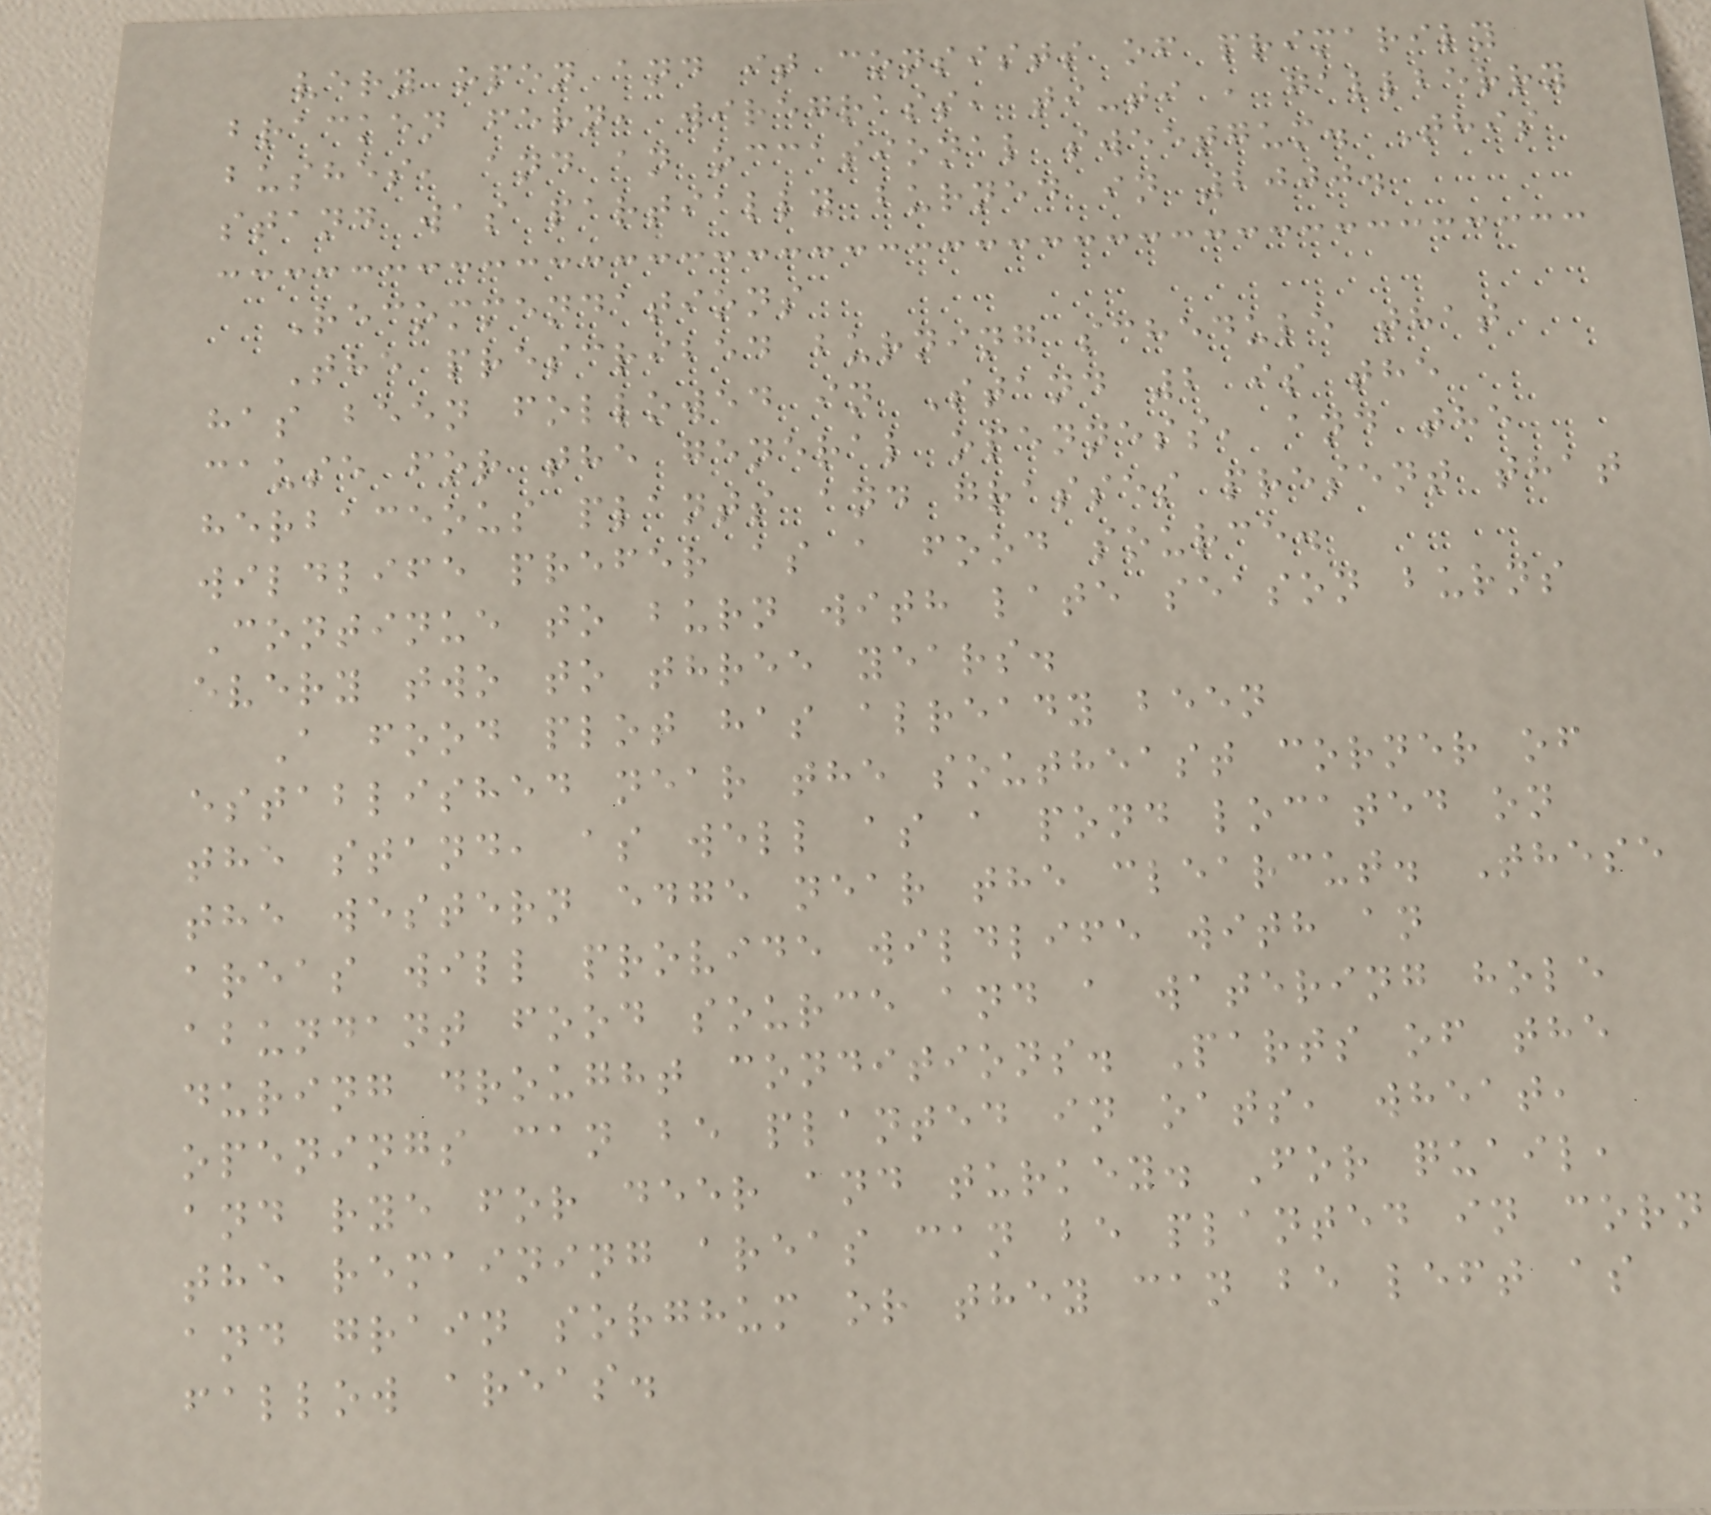very open and it consists of primarily
bracken fern, wiregrass, ti-ti , gallberry
bushes, and an occasional sweetgum. This
stand was partially burned in 2000.
Recommendations
The prescribed burning schedule that
has been followed in Stand 2 is the
cause for the general openness, and the
herbaceous plants and grasses present that
wildlife prefer as a food source.
Continue to burn with late season burns
every two to three years.
A food plot has already been
established near the southeast corner of
the stand, as well as a pond located on
the western edge near the clearcut. These
areas will provide wildlife with an
abundant food source and a watering hole
during drought conditions. Parts of the
openings can be planted in oats, wheat,
and rye for deer and turkey. For quail,
the remaining areas can be planted in corn
and grain sorghum or they can be left as
fallow areas.
